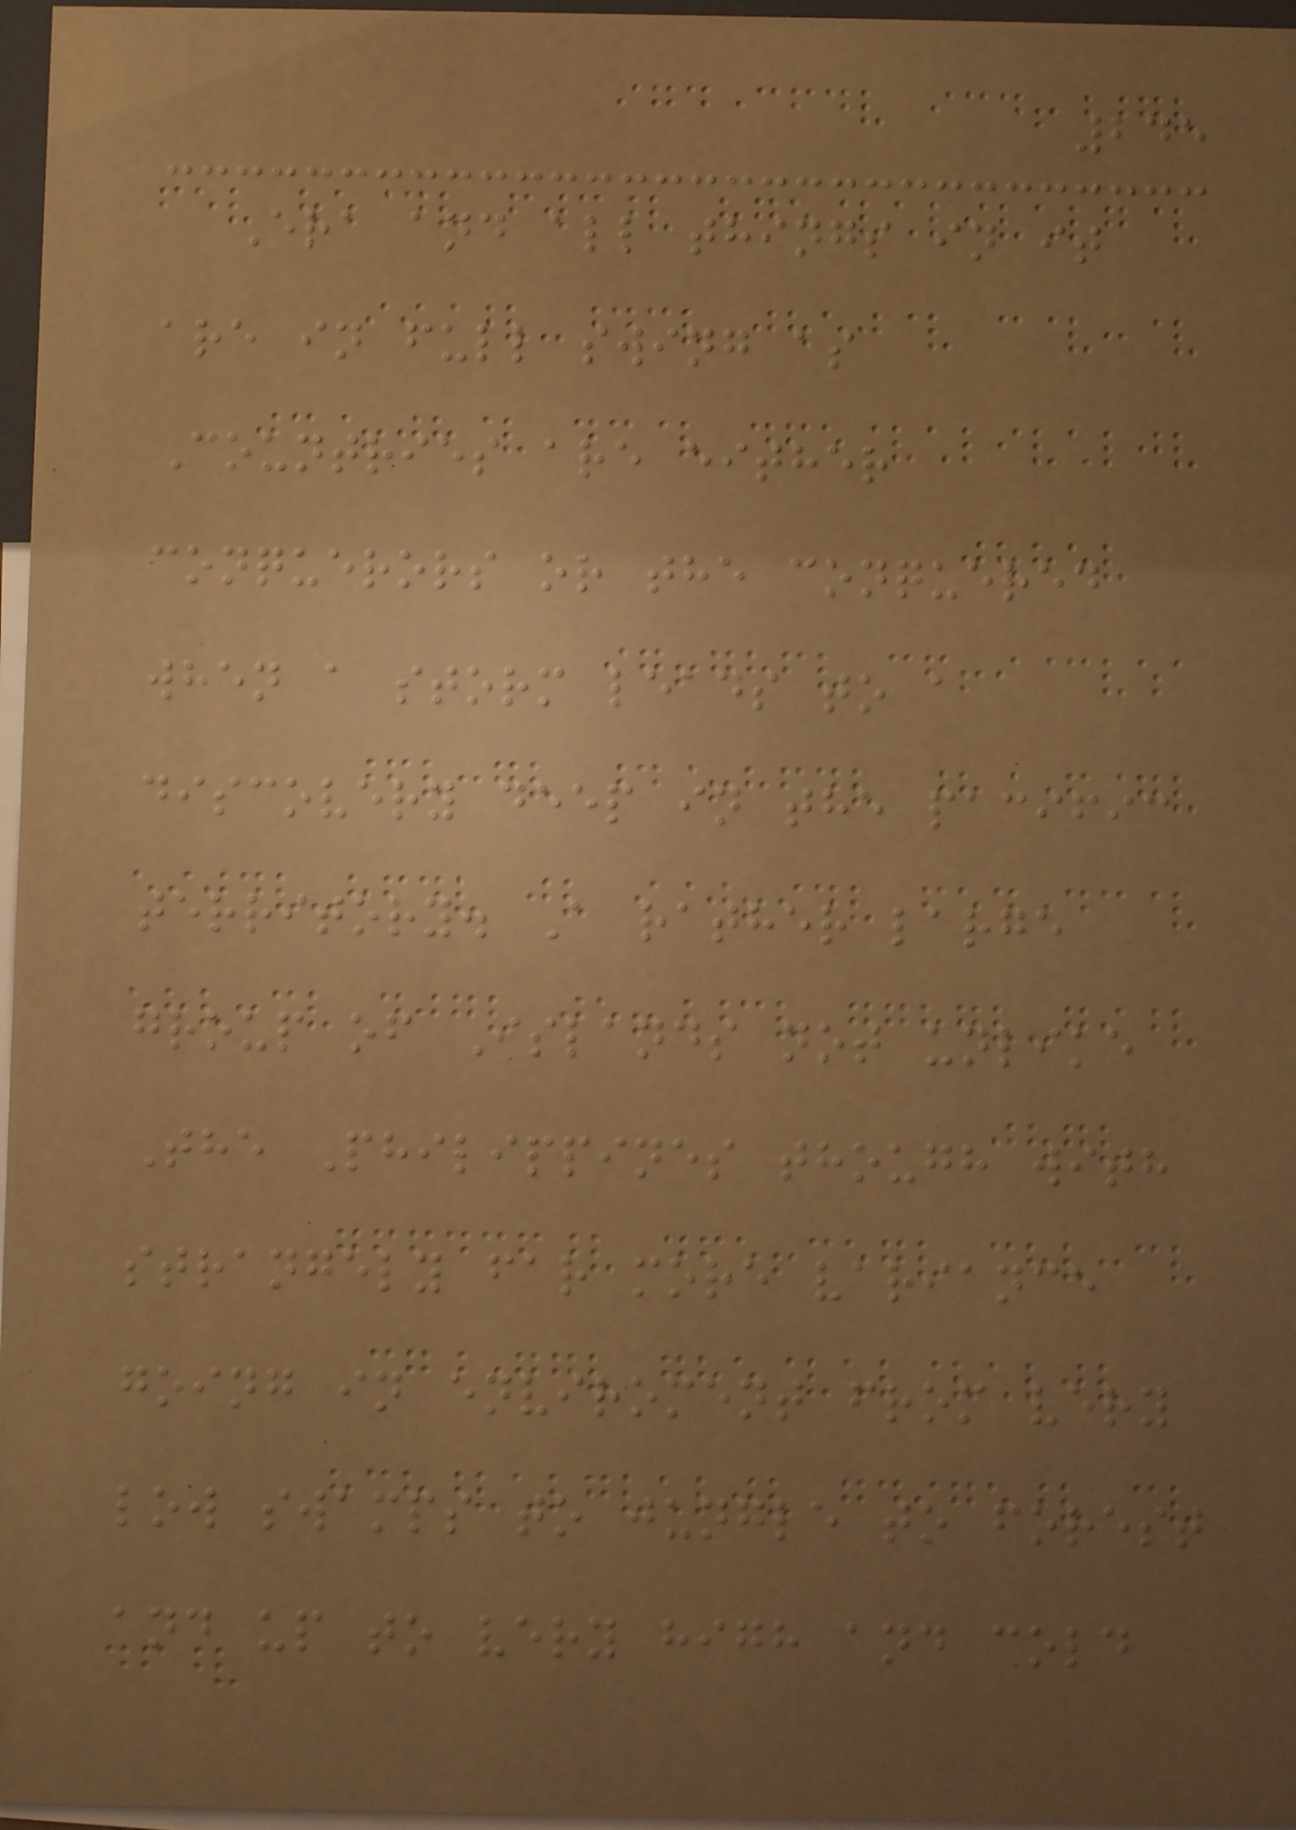245
Era and all things in it
are in full swing as
Countries are either
conquerors or the conquered
when a storm leads to a
discovery deep in the pacific
territory. A rather large
group of Islands not unlike
The Philippines though with
strangely far more variance
going in enviroment from very
low swamps to jungle to forest
and up to very high and cold
